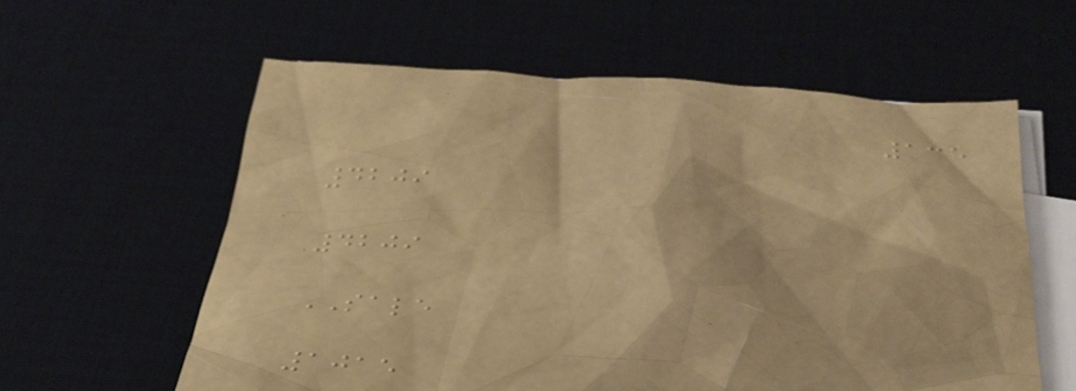135
4209
4209
SALE
1015
